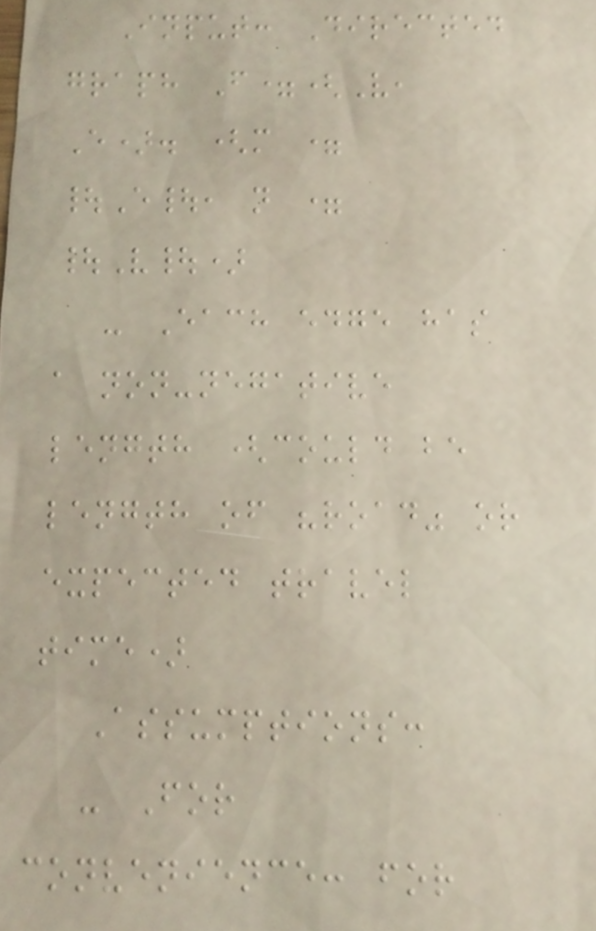Input: Directed
graph F=(V,
E). (m =
|E|, n =
|V|)
- Each edge has
a non-negative
length (could be
length of "road" or
expected travel
time)
Assumptions:
- For
convenience: for
